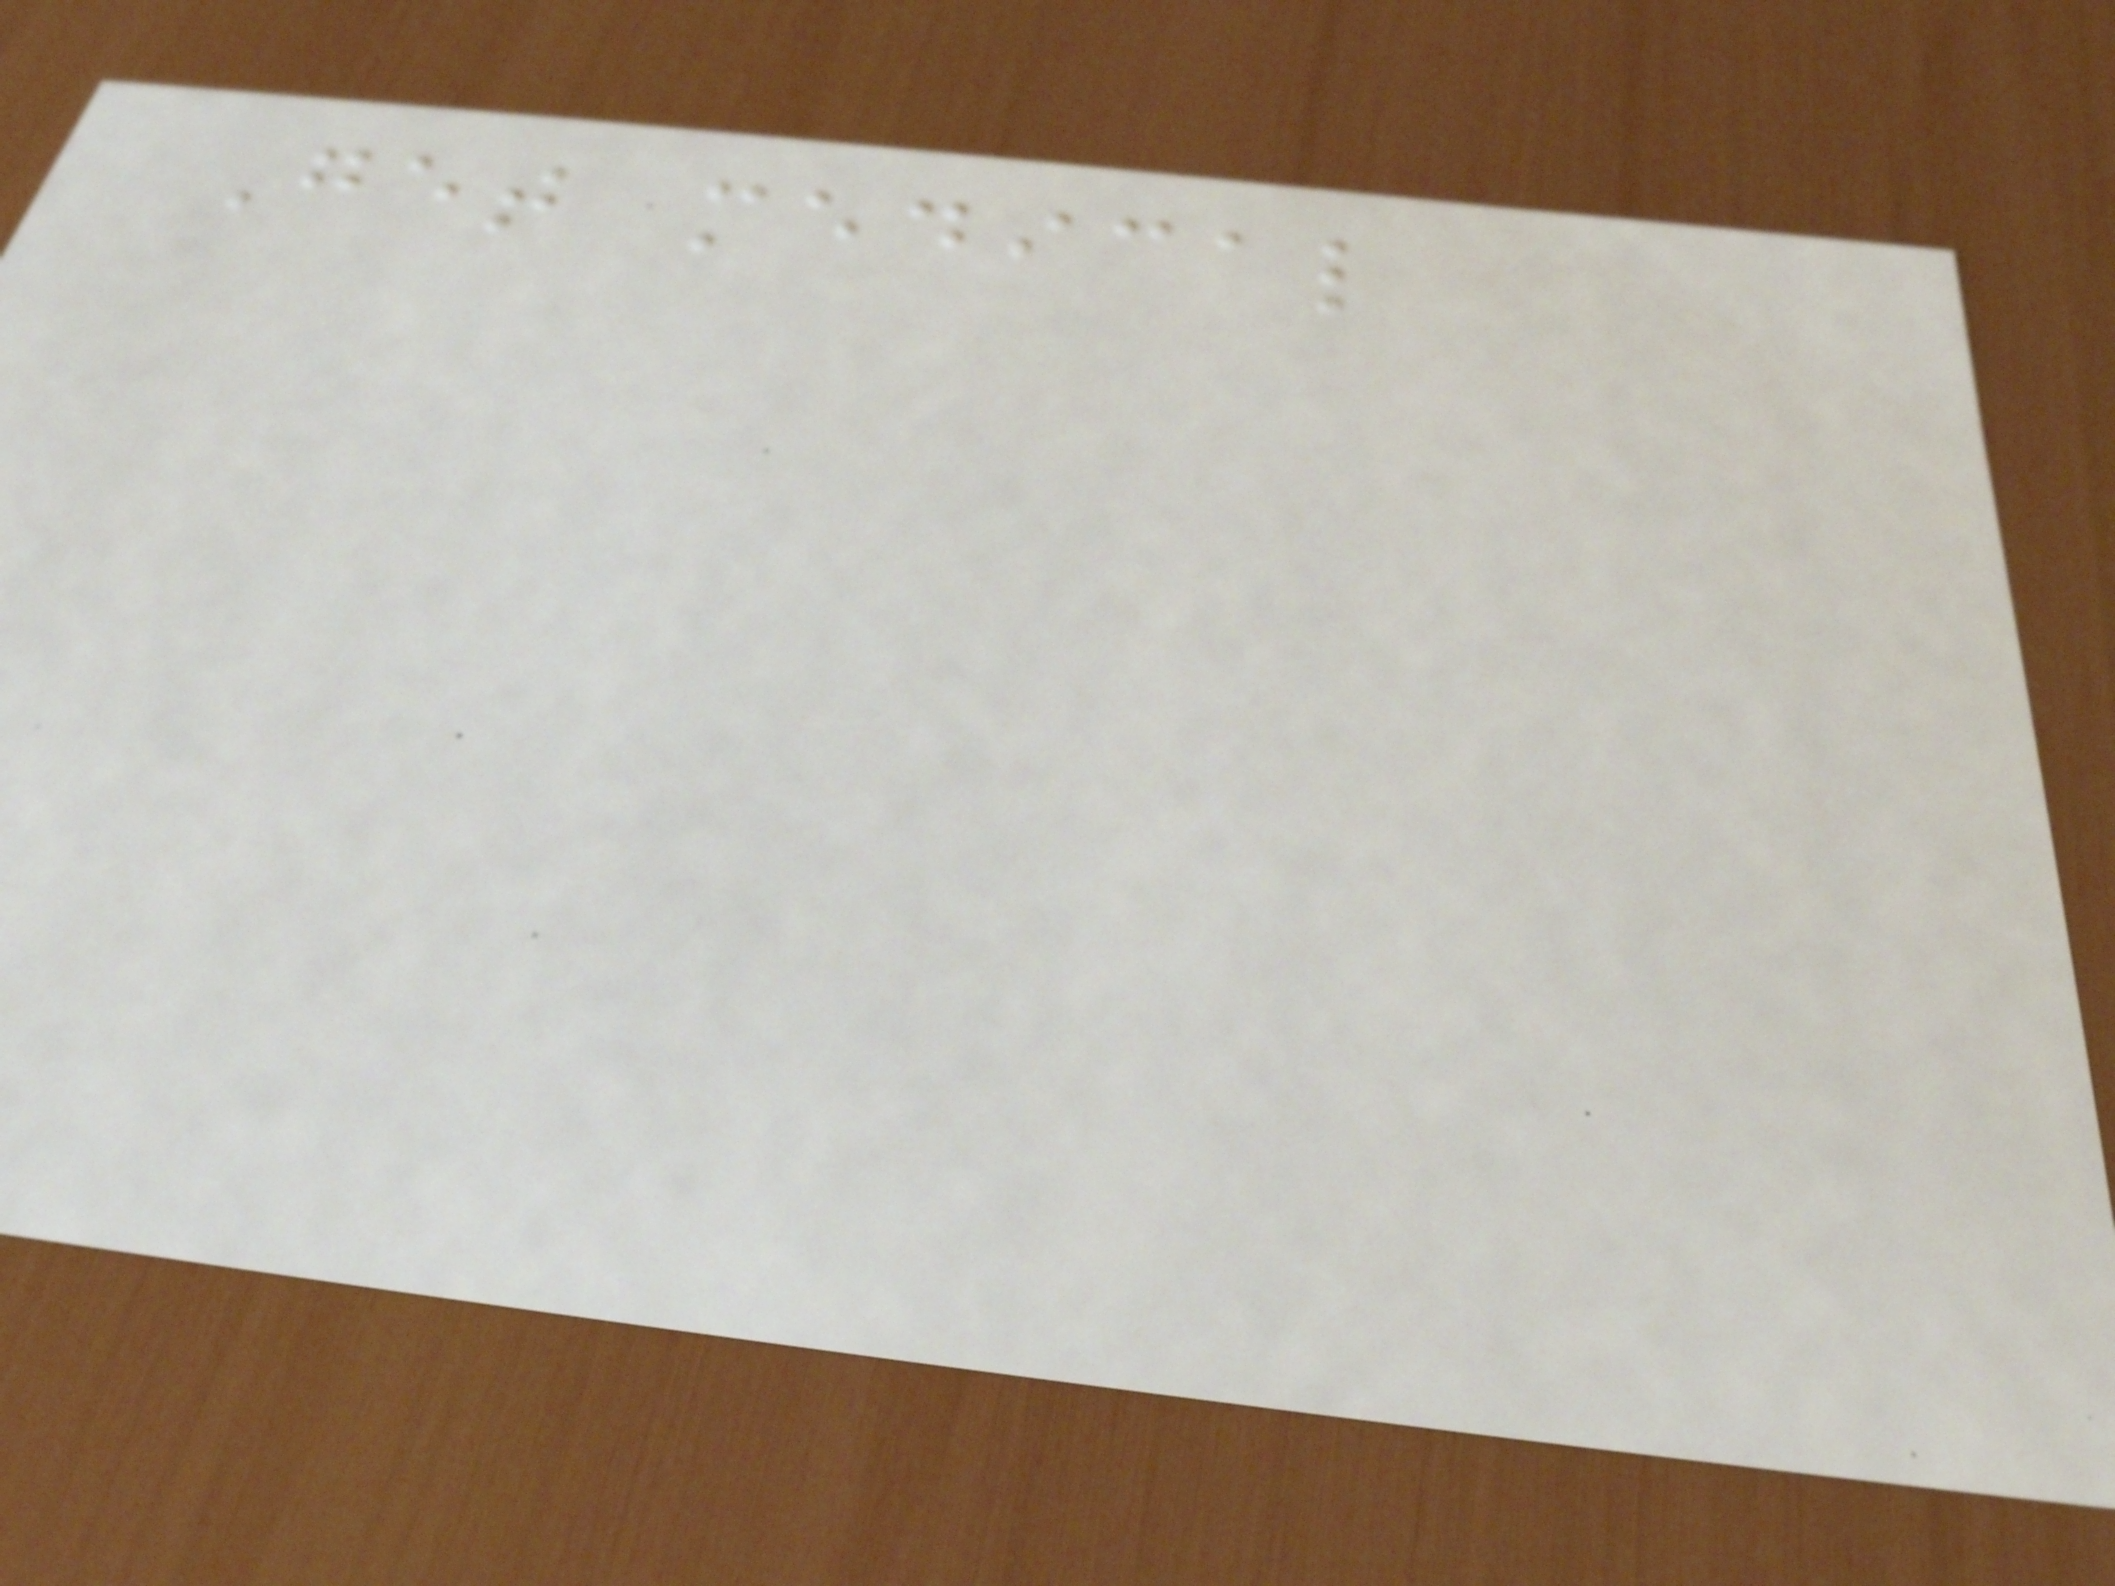Get medical
